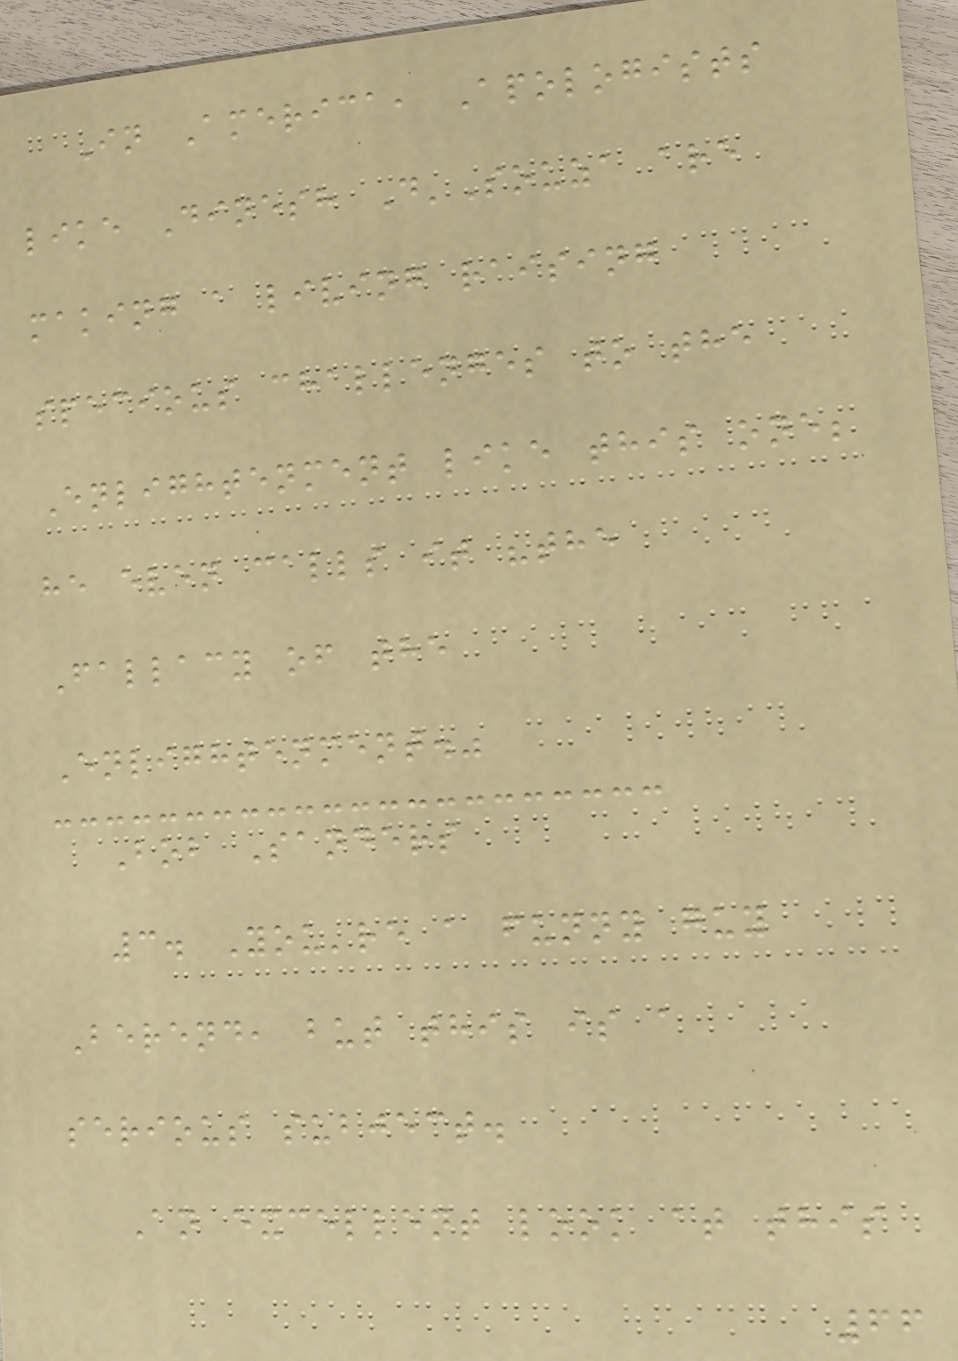In America, Apologists
like Dinesh D'Souza are
making a living raising
specious challenges to the
Enlightenment like this one;
he even calls it "the
Fallacy of the
Enlightenment."
Bob Sanders
3. You're a funny guy
Berend, but this is a
serious subject.
An excellent look at this
66
